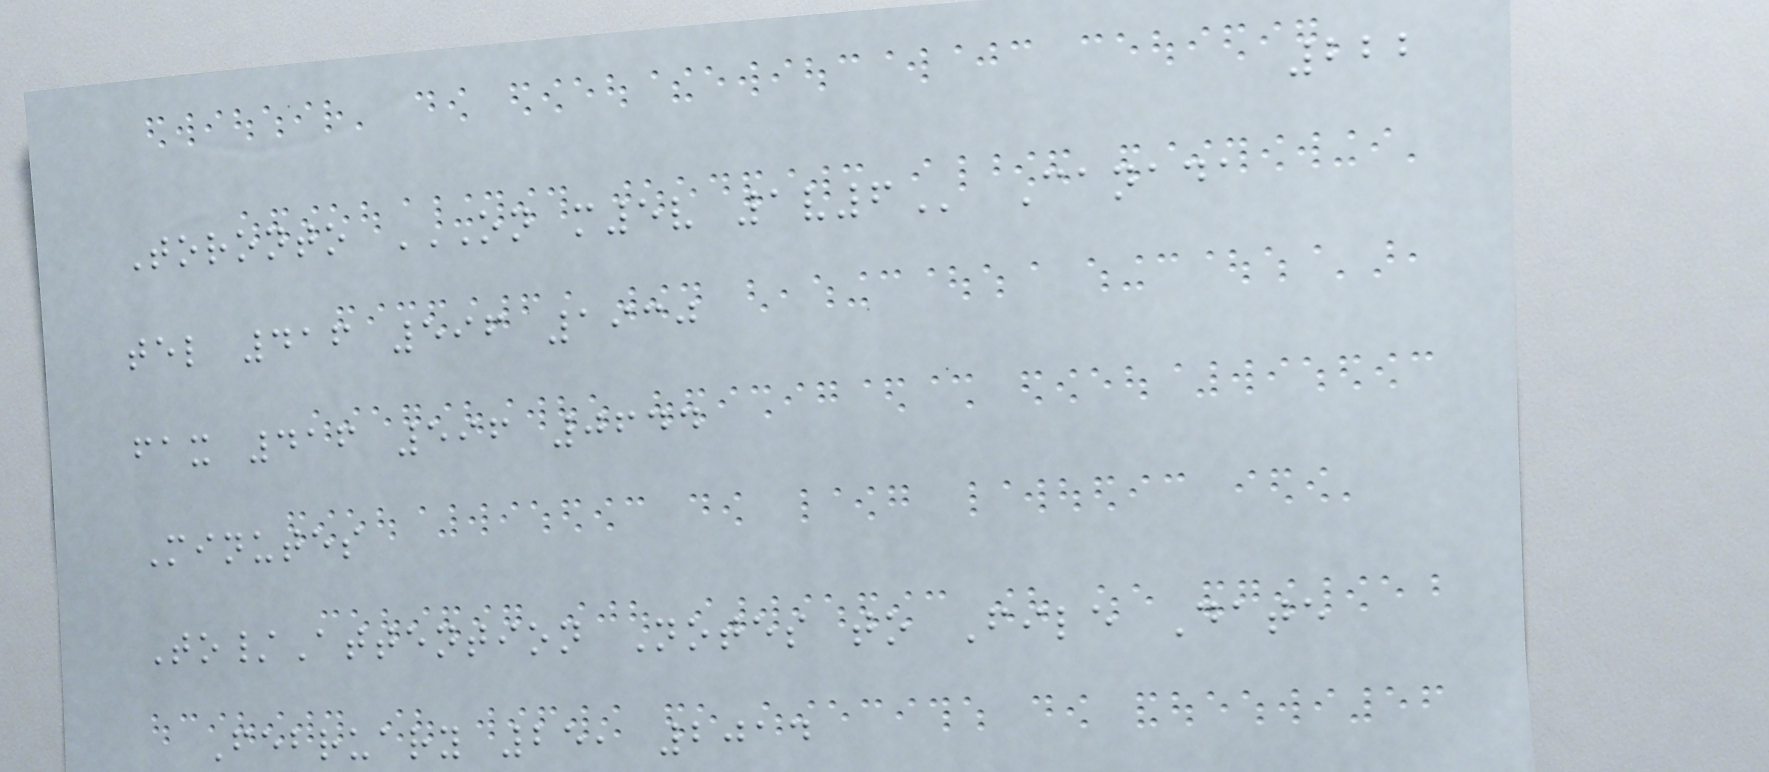222
Toronto ON M5V 1V6 Canada
tel 416 596 1930
fax 416 596 0644
Minutes
To/Attention Notes to File Date
February 25, 2014
